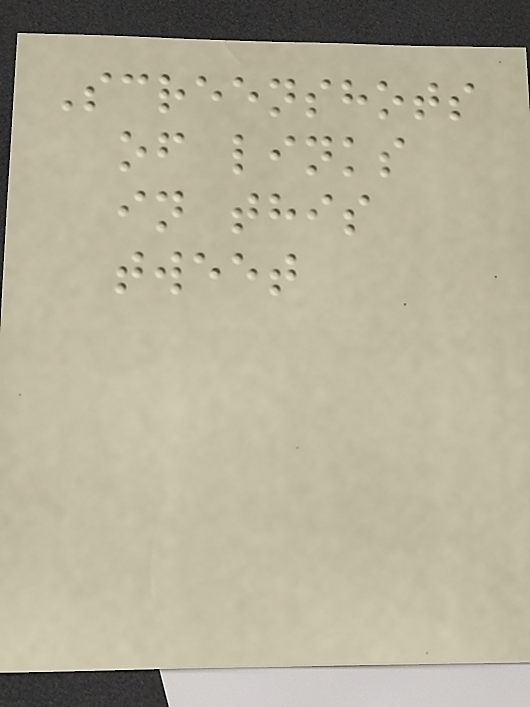Screenshots
of links
in this
tweet
